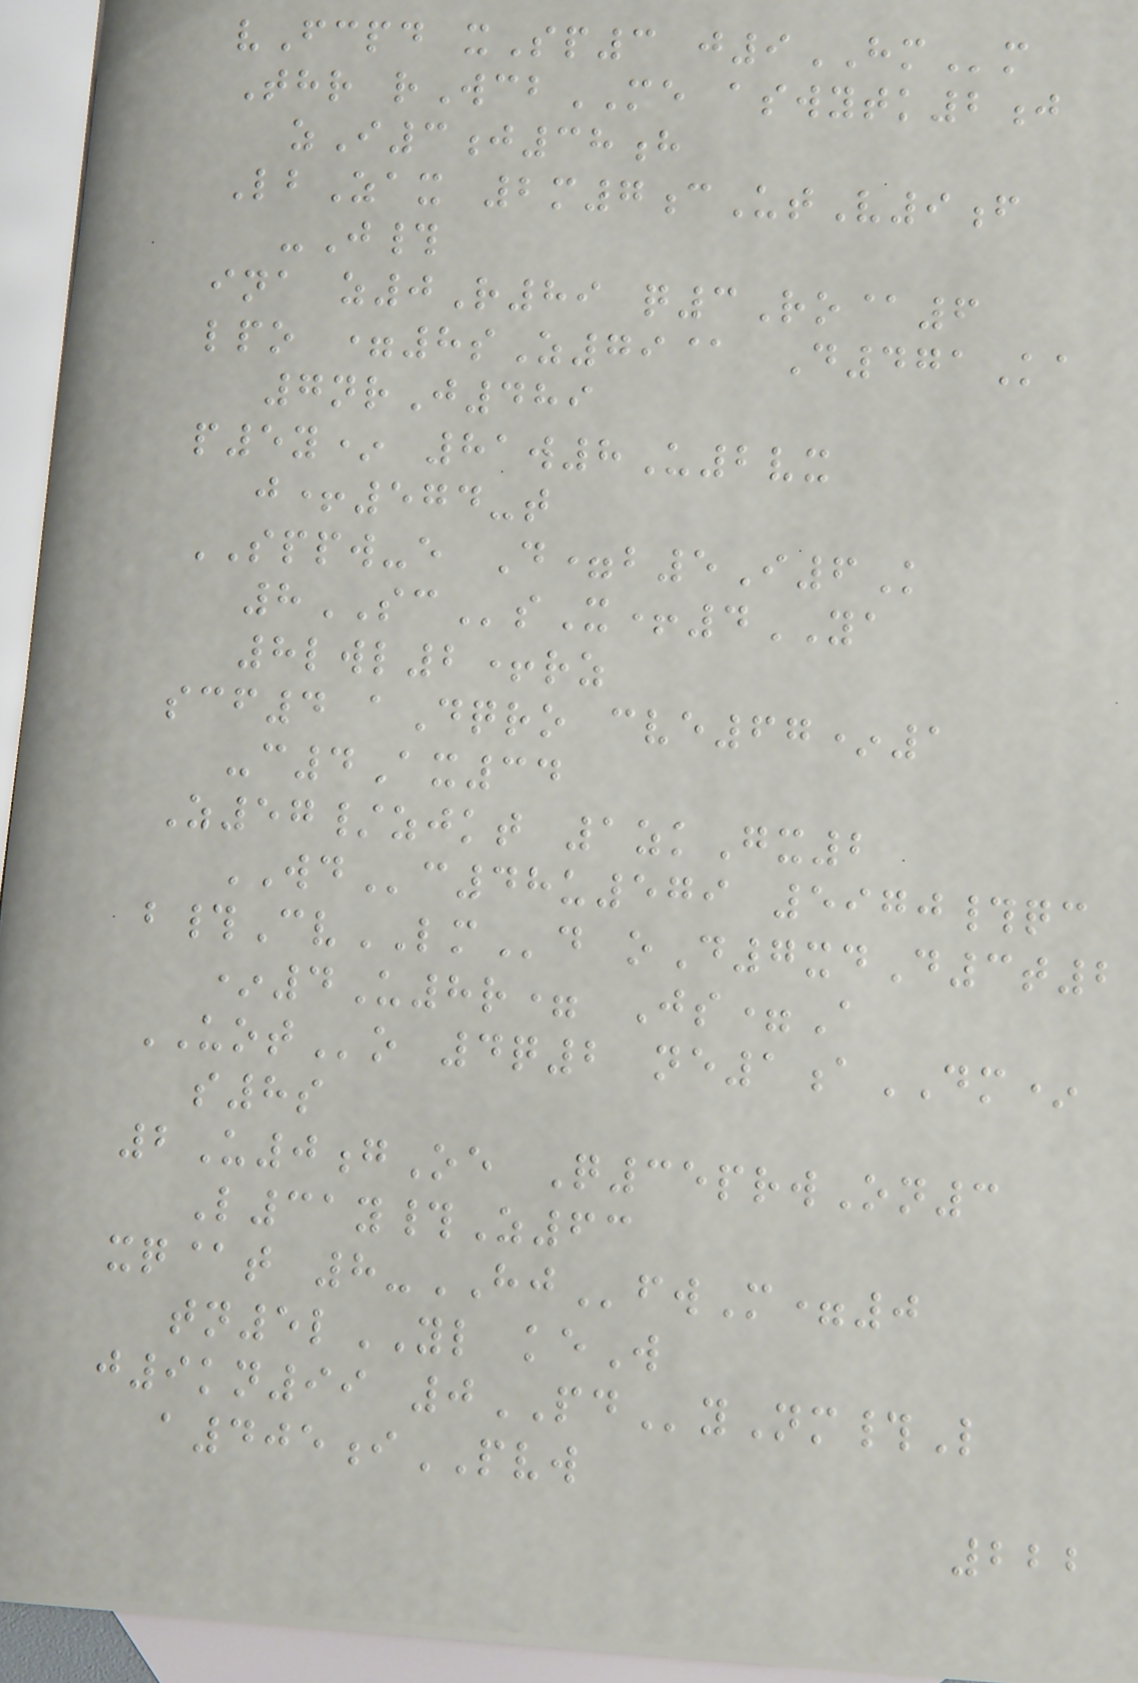vFcpd xSp3 j9HMm
Thr rWcbME aswytk2j
zI3j38h
LbZax 2m7cUtV9f
-J#
ina z0R89 q3Ro@6
lpo =8sZ79@ D471Ka
7nrJ489
p5y* 81w8U2vx
j+574-t
SPPW-e D=b5I6K
8SCsX+4YA
8lwl2+rz
scf4 aDqro cve67*1
-c4Ax34
Z57/zjkt 1zkGx2
WDc48u579 5970#qc
b#CvLMd oD7xdD3t2
*4U8r= Js=A
UOTo 4q2 ne1aDM*
s8s
2U0gOe Q35prwOn3
L31y#Z63
xq@t 8-HJfwM=0
tn5lYL keW
j9kn99 0PDyNm#L
a405iPVW
222
